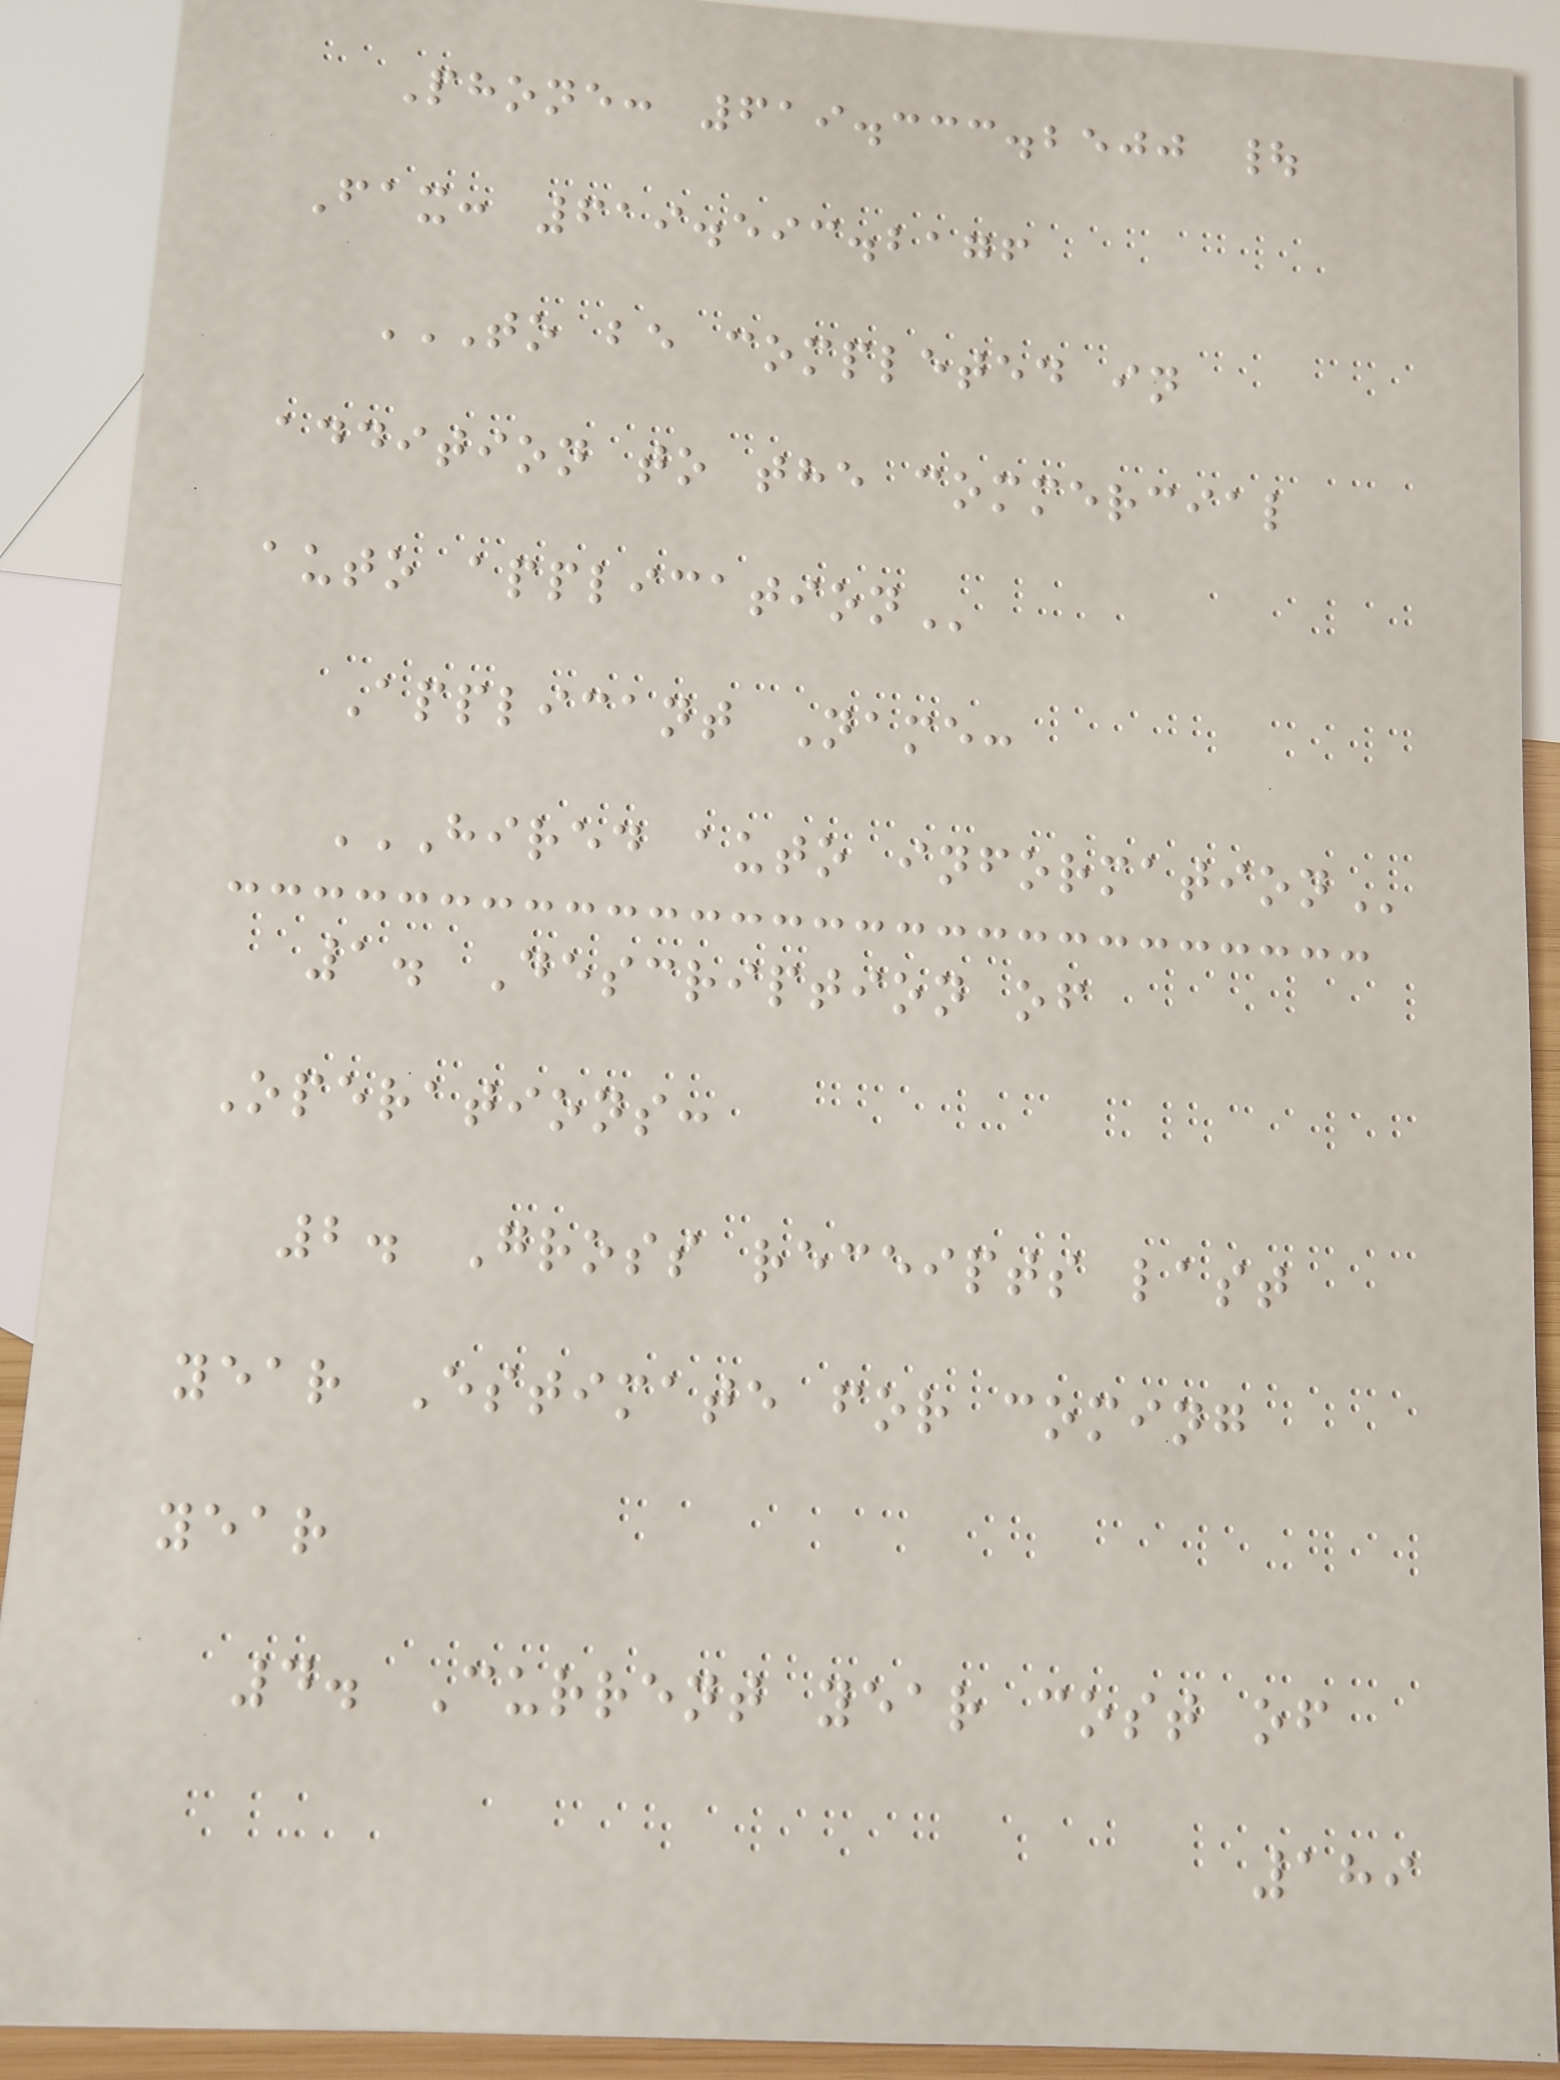Phone: 619.333.2500 |
Fax: 619.593.2176
TO BE COMPLETED IN
ADDITION TO THE COMMERCIAL
AUTO APPLICATION
Applicant Name:
HIRED AUTO INFORMATION
1. Description of
Operations:
2. Gross receipts last
year Estimate for coming
year
4. Current year cost of
189
